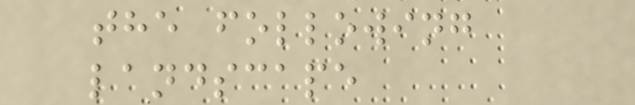the following
landscape
